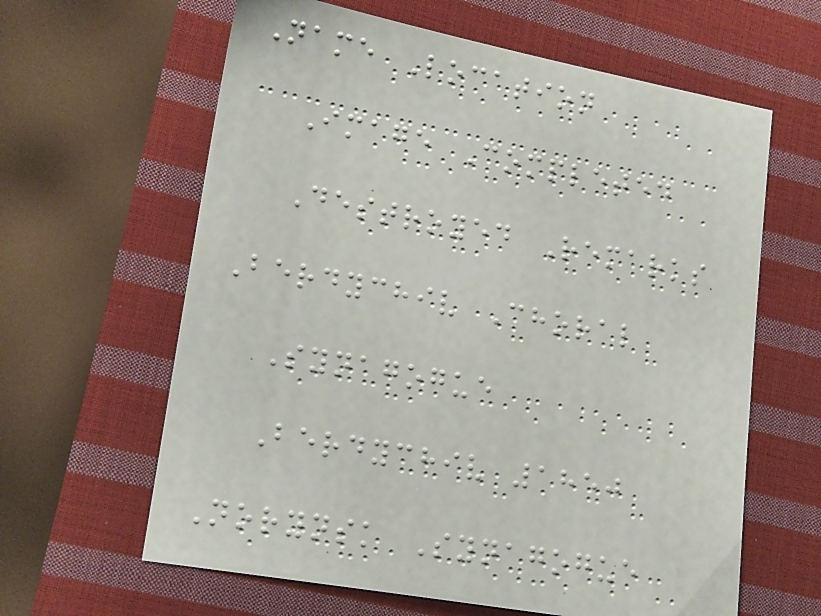Name Location
Image Completed
Destroyed Remarks
Berdychiv Choral
Synagogue
Berdychiv 1850
Norynsk Synagogue
